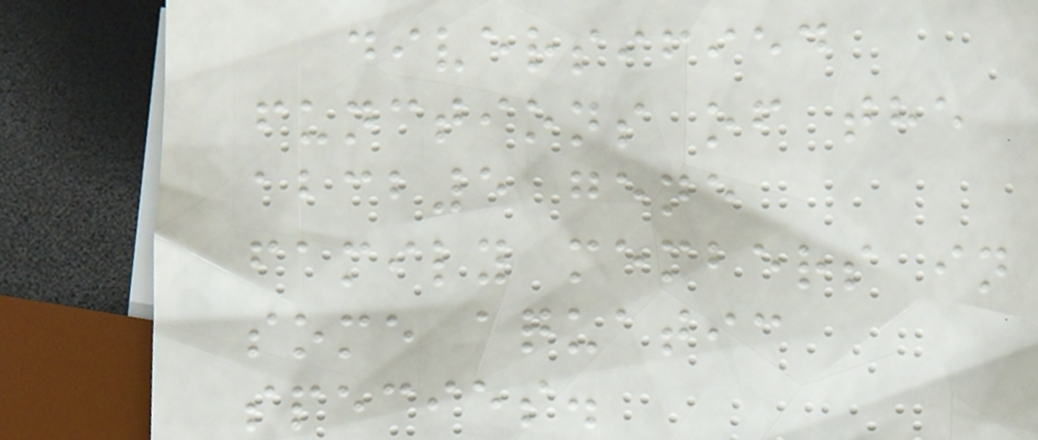diversified
functions of the
abcb5 gene
family members in
some aquatic
species.
